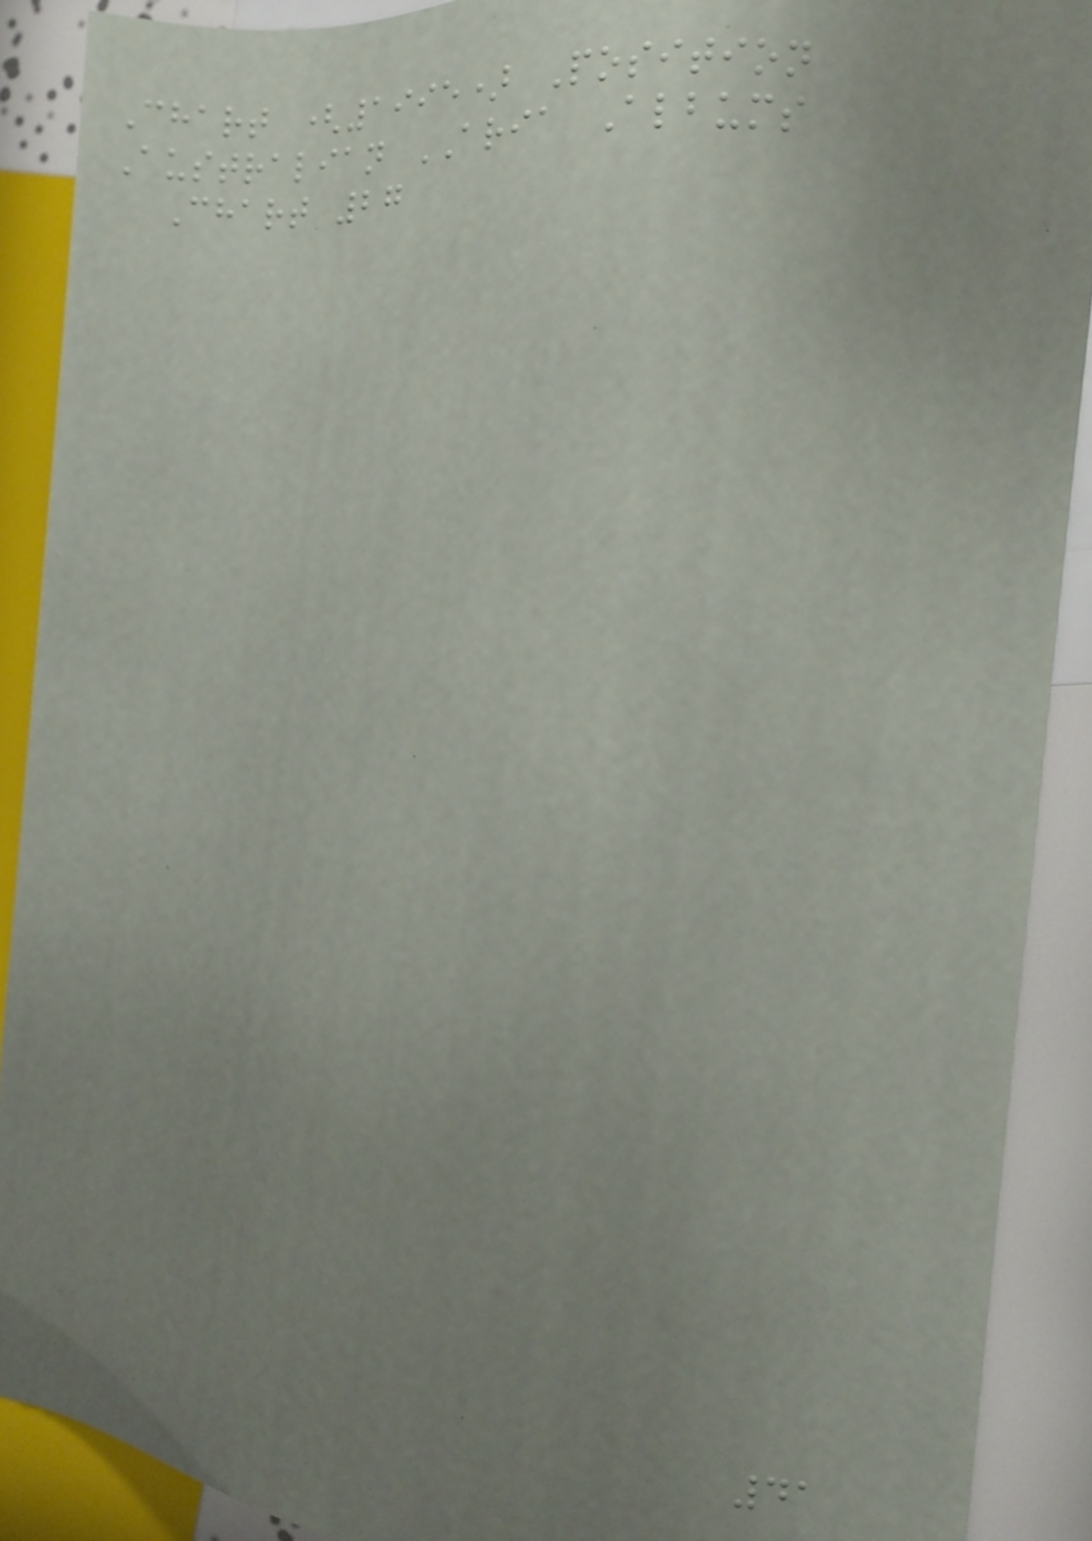Chart (1995) Position
Australian ARIA Albums
Chart 27
41
